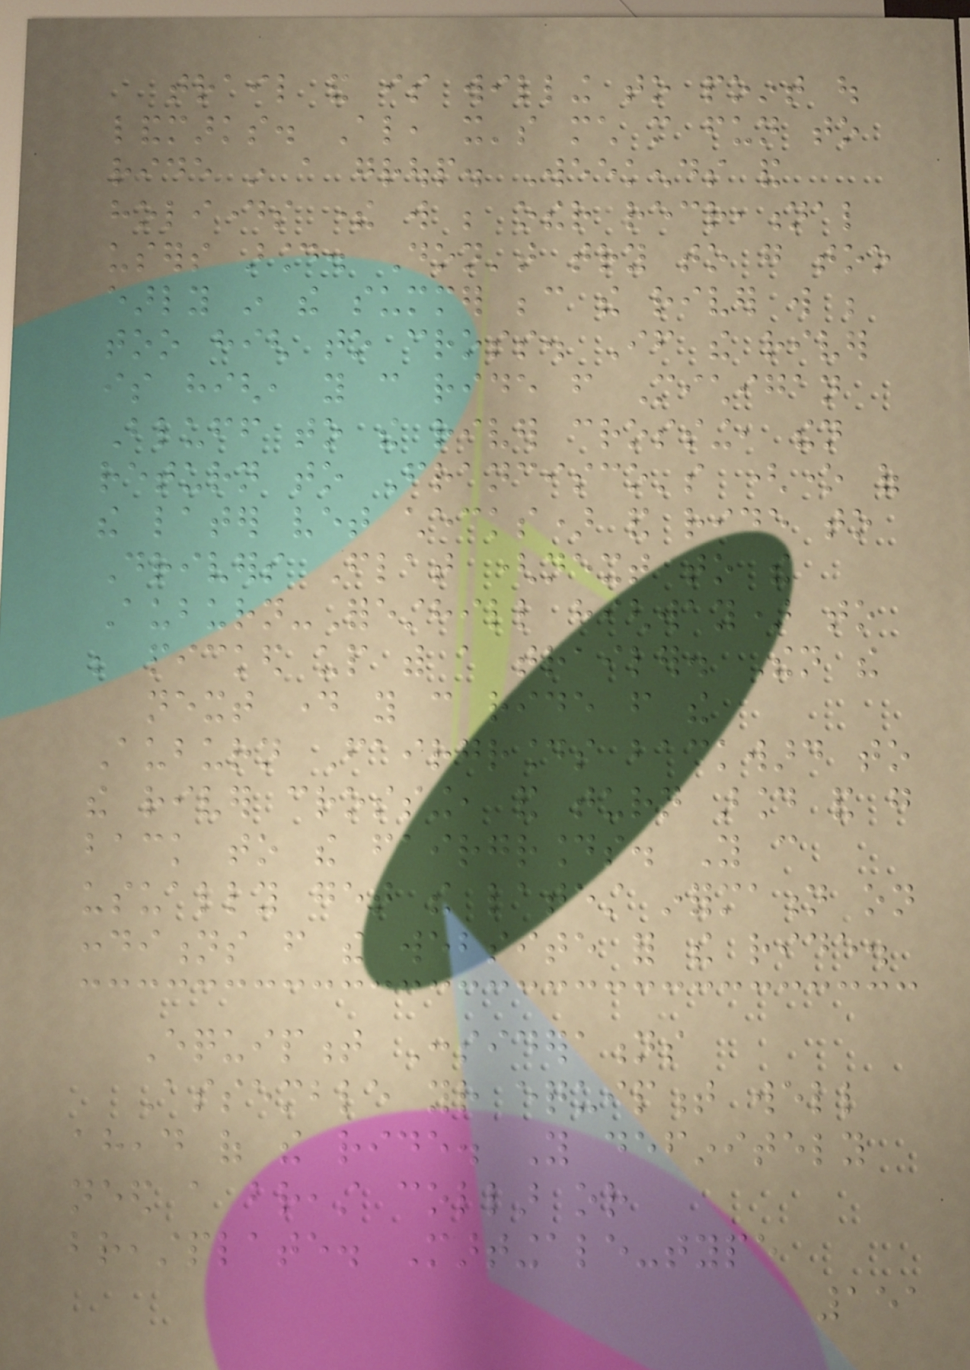trail and is willing to point out
landmarks. Also, it's much more fun to
ride in a group. Weekends and
holidays there will be other recreational
users around. Don't try to go too
early in the summer because the river will be
too high to cross. If the river
is high, you can ride from Michigan
Bluff to the river crossing, then
return to Francisco's (one of
the later vet checks) and ride to
Drivers Flat (next to the
Auburn-Foresthill highway) to
be picked up with a trailer. Then the
next day you can ride from the
Auburn Fairgrounds backward to
the river crossing, and turn around and go
back to the fairgrounds. You can
usually get the latest information on
conditions from the website for the ride.
Equipment Considerations
Assemble your equipment well
ahead of the ride. You definitely
need a breast collar or
breastplate. Martingale-type
151
